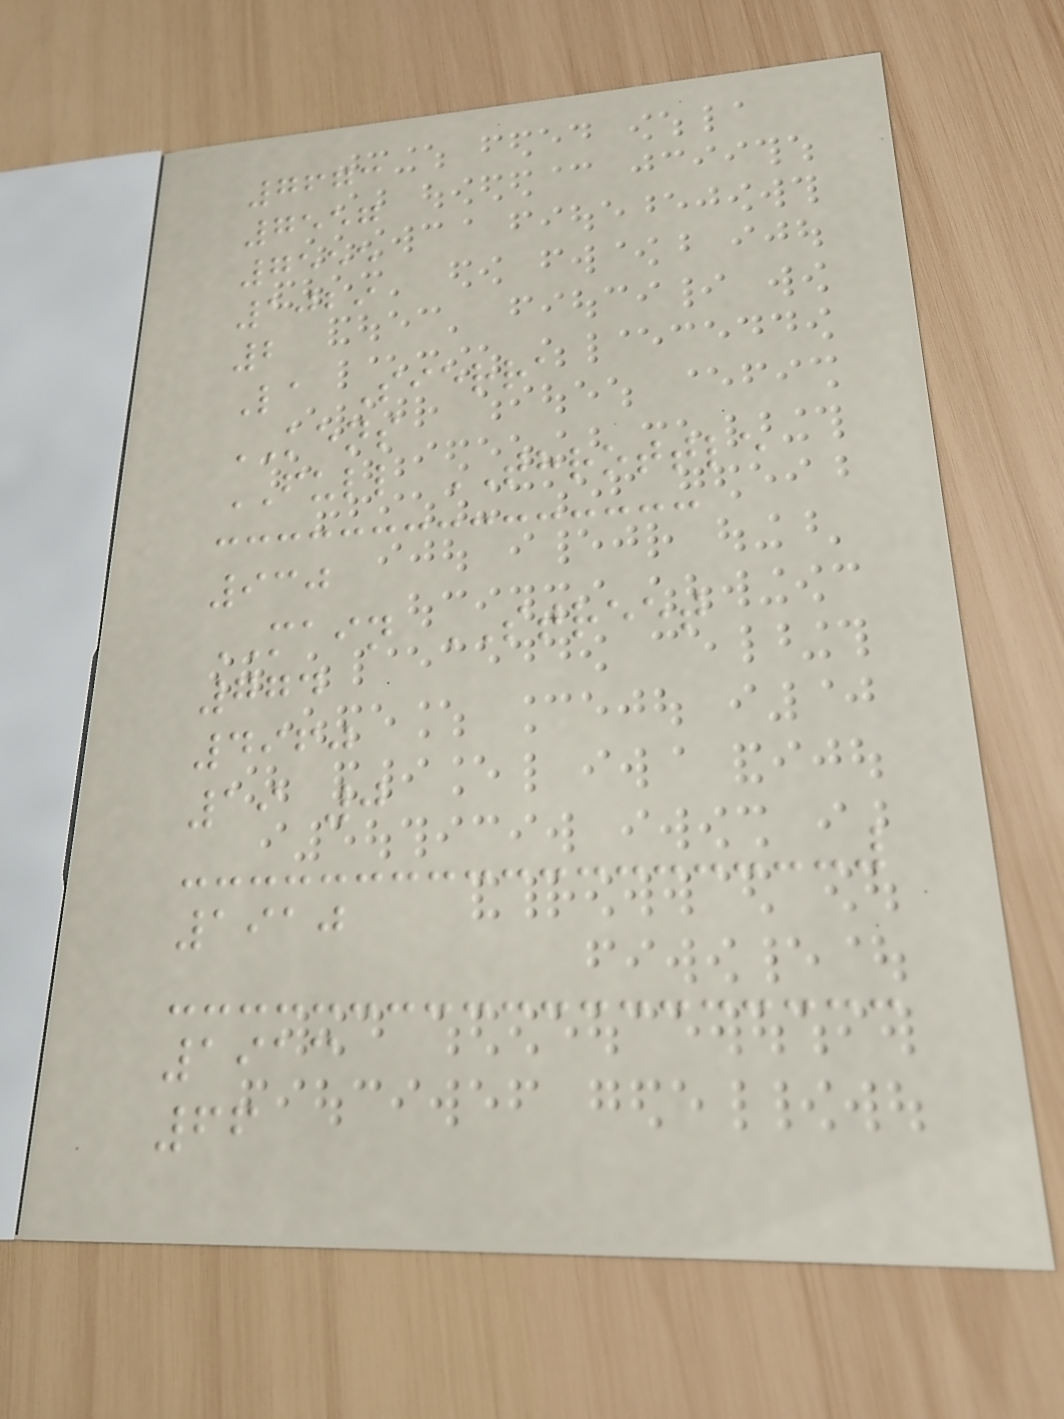7673
7557
7555
1029
2
La Sierra
KENS
FULL THROTTLE
930
MAIN STREET
774
4960
19 0
1910
1913
66
